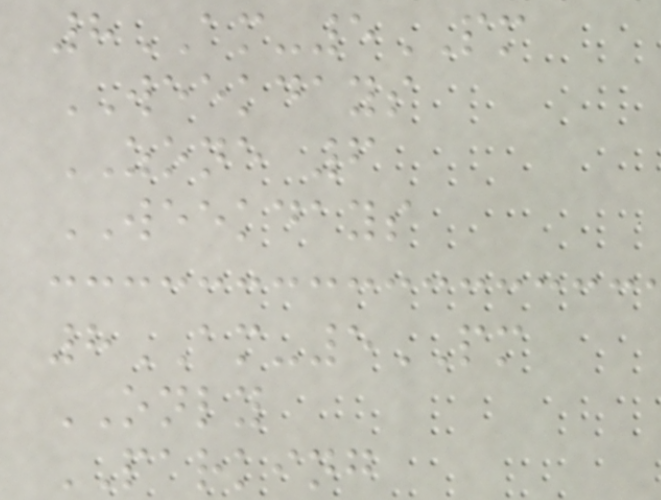8AM-5PM
WEEKDAYS
ZONE 6
WEEKDAYS
8AM-5PM
ONLY
PARKING
